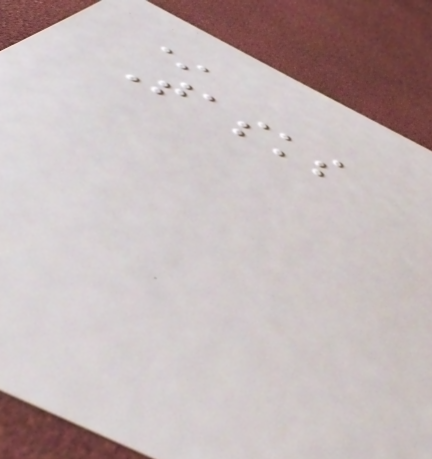*
Tasks
